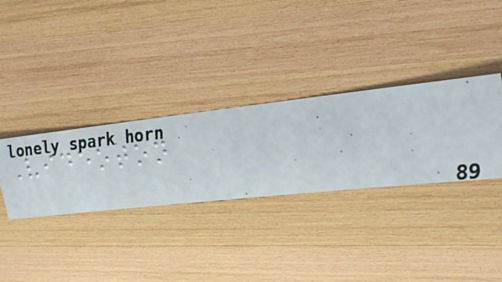Videoton
